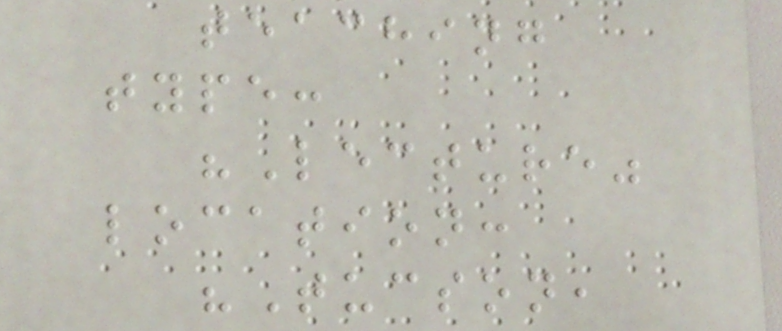teaching
type:
"Lecture"
location:
"Tucson,
